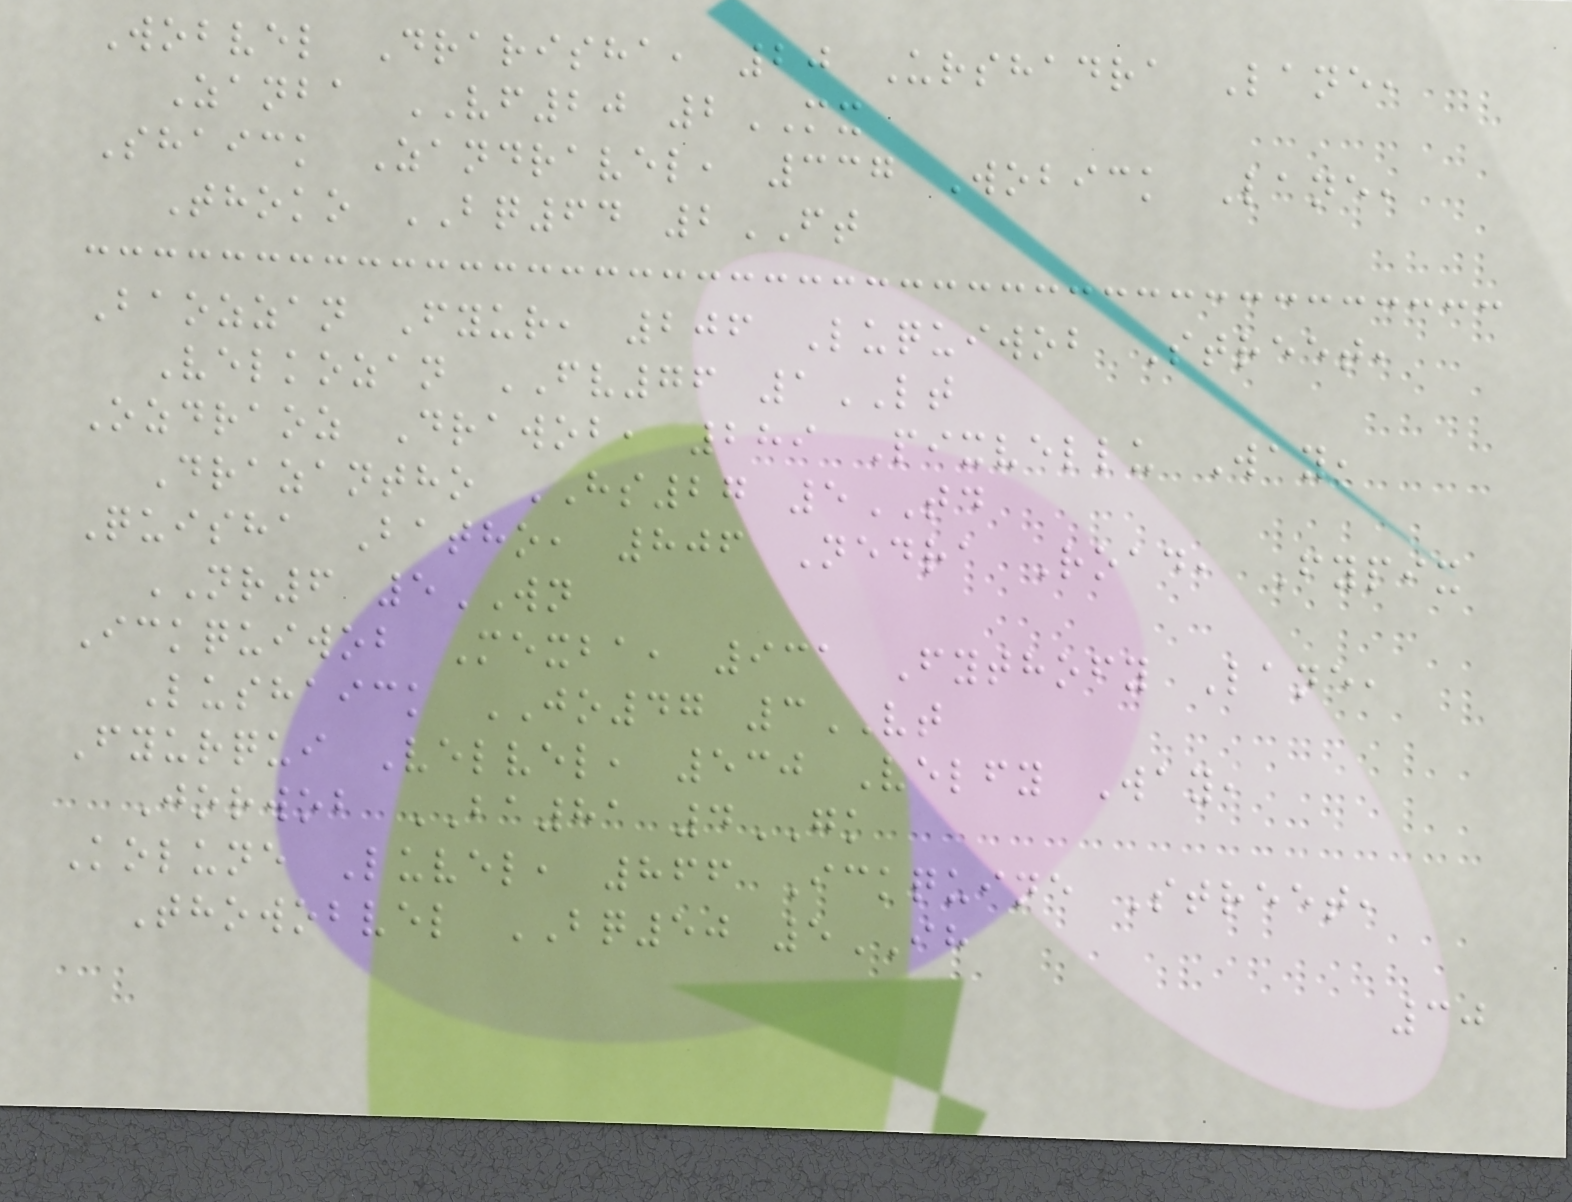Wobvel Drarisha, 20 Urshadra Lane,
Zanba VF20 2MX
Shaick Zandravel, 337 Wobick Lane,
Thoko BQ64 2FT
Baozzan Fyur, 206 Luquiwob Street,
Velkozan FV76 1LT
Ozdraoz Drawob, 289 Pixvellu Way,
Drazantho HS27 5TD
Quisha Batho, 806 Nedra Road, Fypix
NR6 5WN
Ickquiwob Mexba, 931 Fythofy Lane,
Lushaick JO47 3VT
Fyurqui Velvel, 530 Velfy Way,
Jorwob BA81 4GK
Kolune Luvel, 866 Ickquine Street,
Thowobvel BQ50 5IH
30
